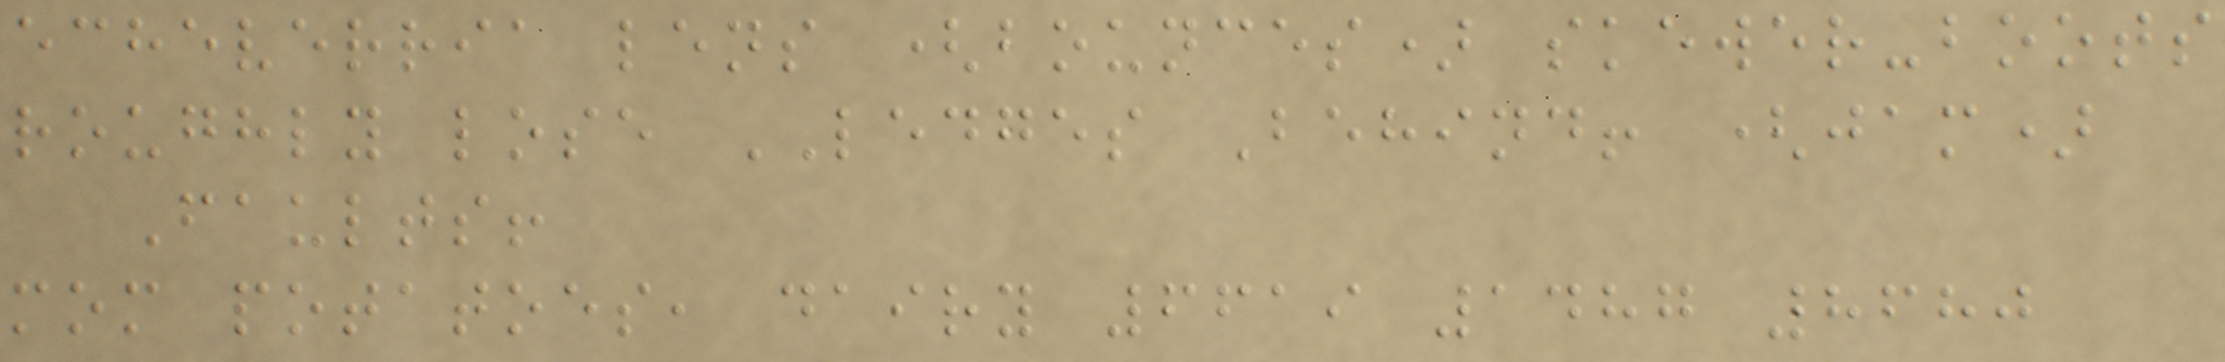echeverria lens (bounces) skewer-boots
roughly lose LEDGES Behind! (jam)
Faults!
mom potatoes, dairy 6619 1487 8680
